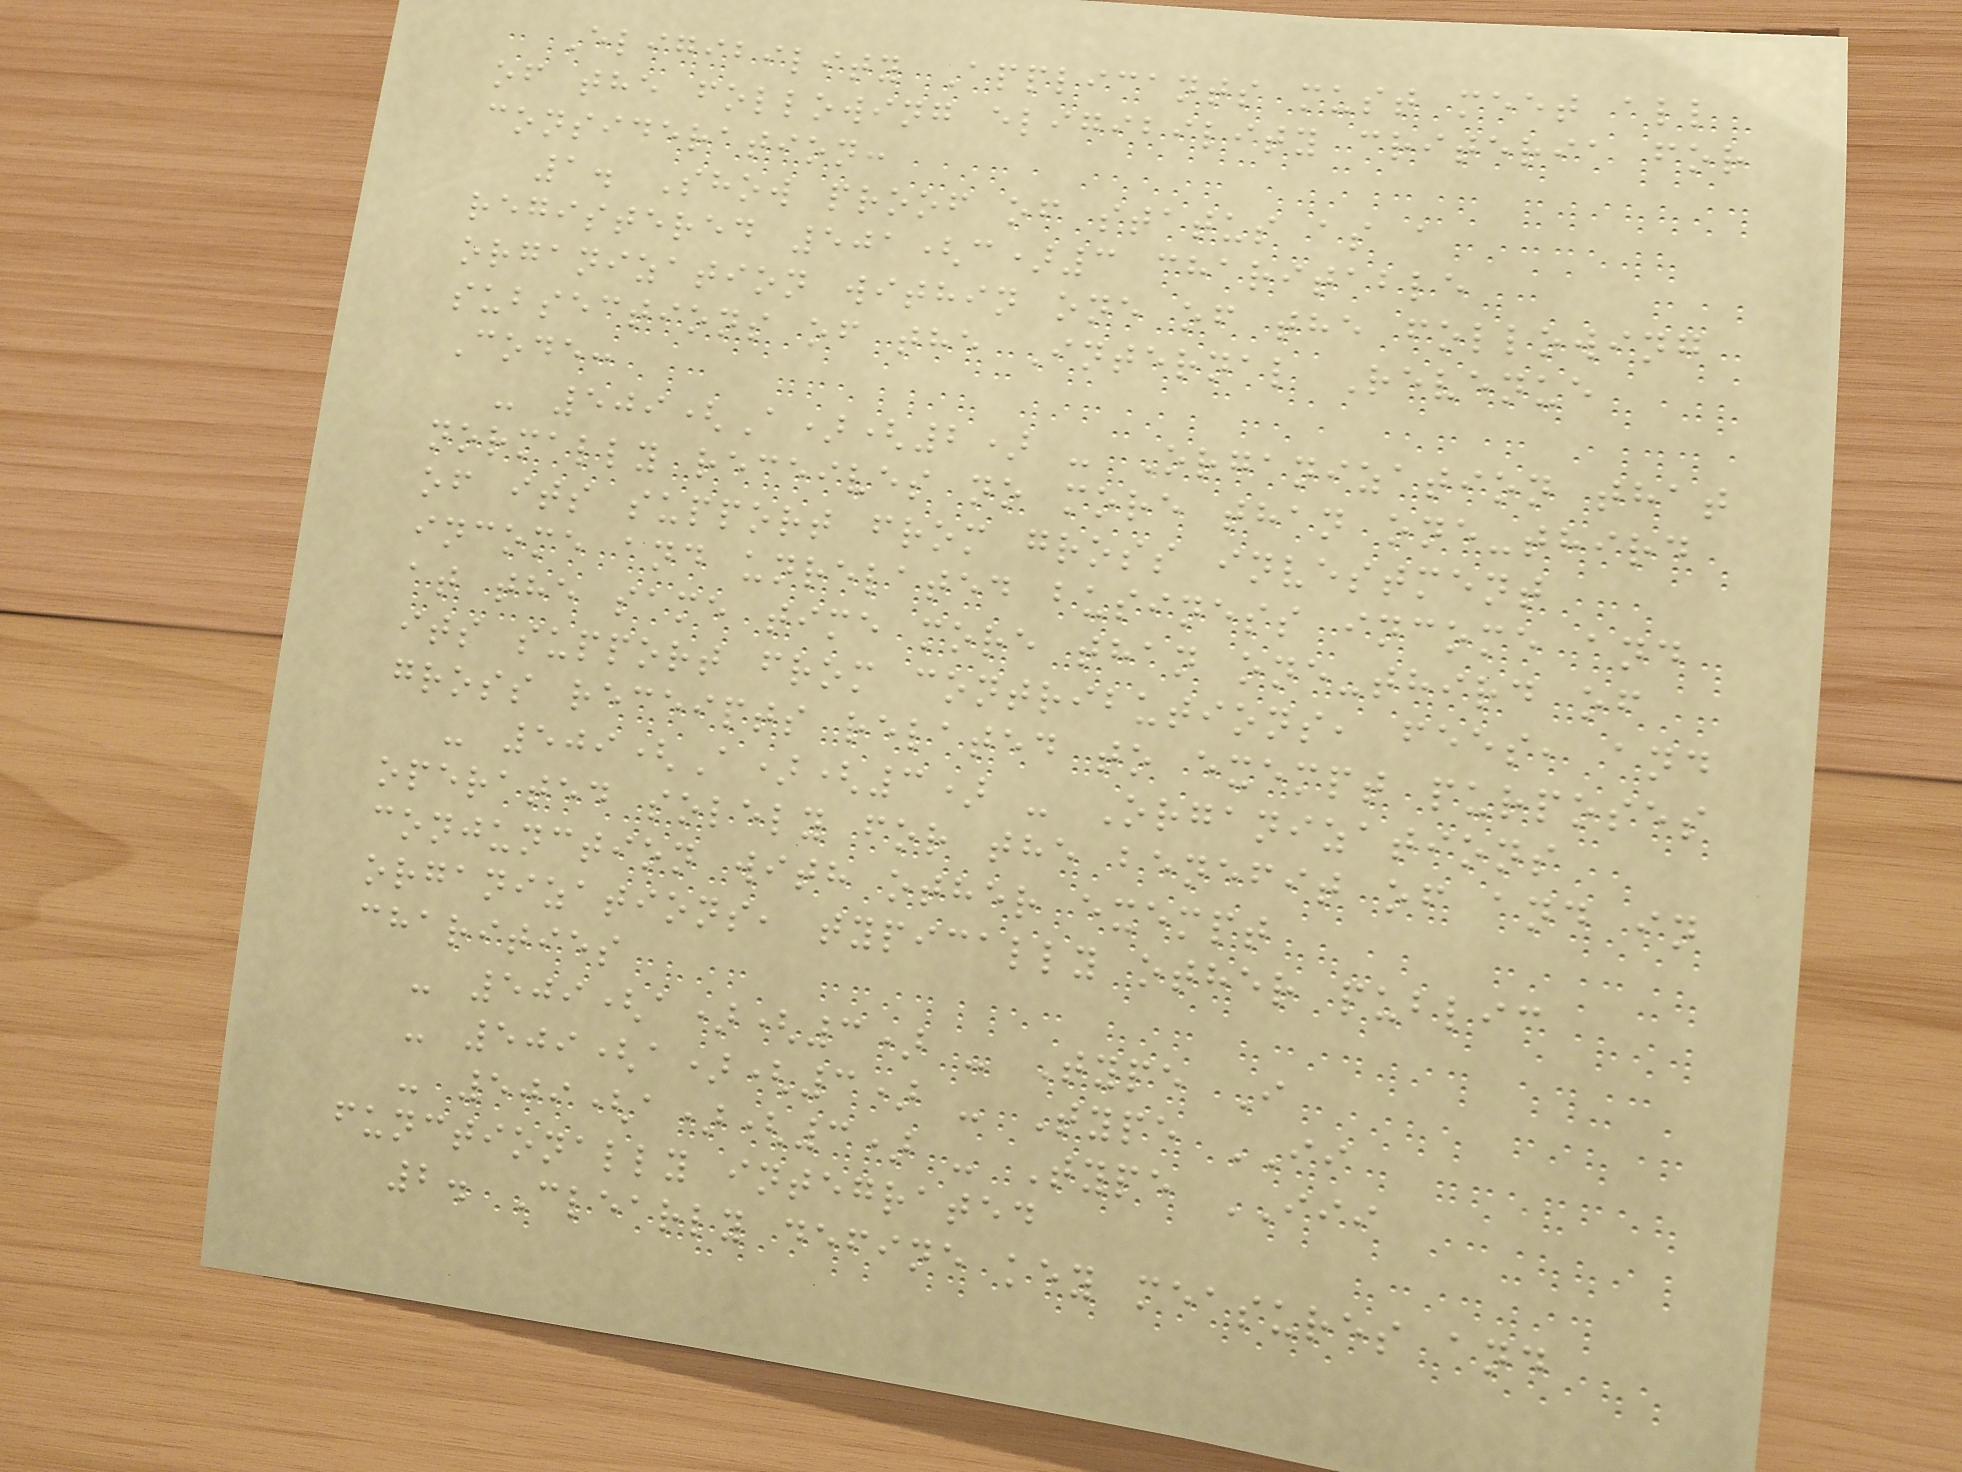Eligibility Applicants must meet all
of the following eligibility criteria for
consideration:
1. Show proof of status as a
registered 501(c)3 charitable
organization within one of the following
subsections of the Internal Revenue
Code:
- 509(A)(2) - Organization that
normally receives no more than one-third
of its support from gross investment
income and unrelated business income and
at the same time more than one-third of
its support from contributions, fees, and
gross receipts related to exempt purposes
- 509(A)(3) - Organizations
operated solely for the benefit of and in
conjunction with other exempt
organizations, typically other public
charities
- 509(a)(3) - Type I
- 509(a)(3) - Type II
- 509(a)(3) - Type III
functionally integrated
2. Clearly define key measures and
